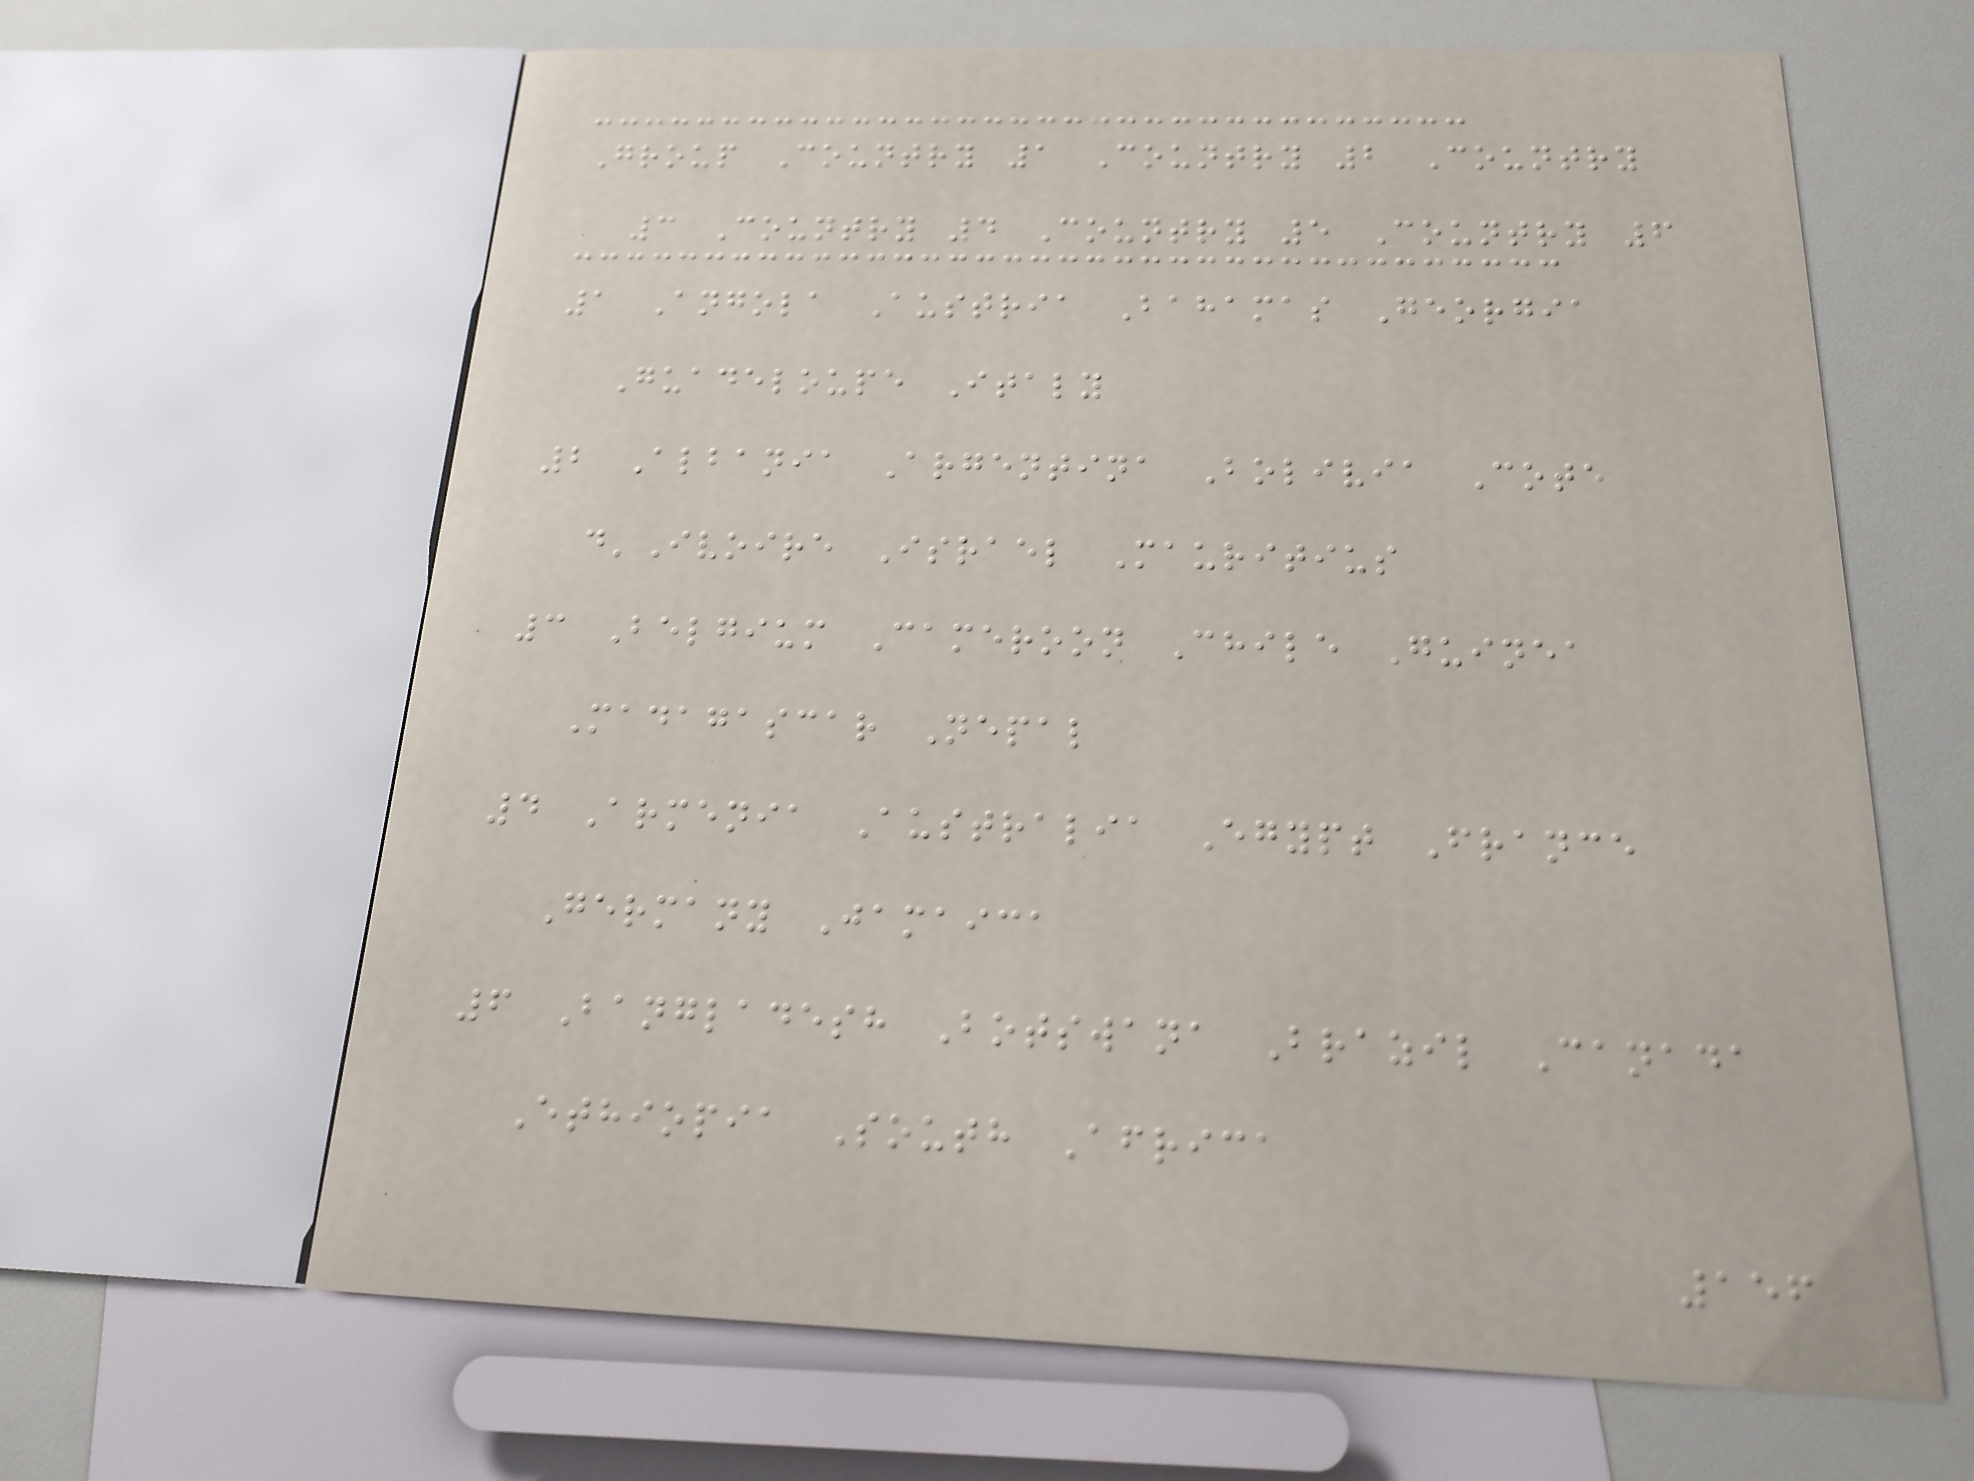Group Country 1 Country 2 Country
3 Country 4 Country 5 Country 6
1 Angola Austria Bahamas Georgia
Guadeloupe Italy
2 Albania Argentina Bolivia Cote
d'Ivoire Israel Mauritius
3 Belgium Cameroon Chile Guinea
Madagascar Nepal
4 Armenia Australia Egypt France
Germany Jamaica
6 Bangladesh Botswana Brazil Canada
Ethiopia South Africa
156
